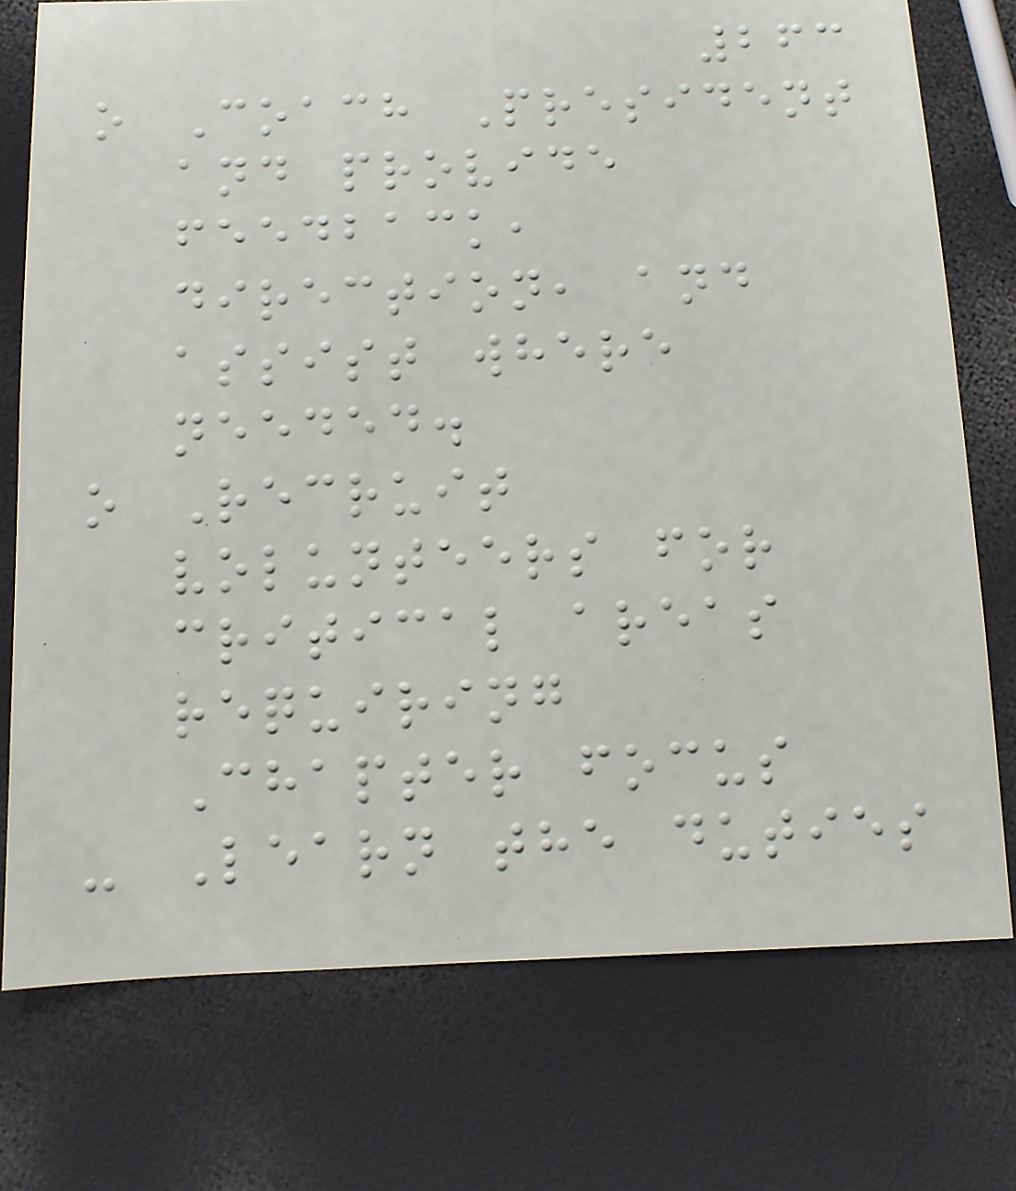263
o Coach President
and provide
feedback,
direction, and
assist where
needed.
o Recruit
volunteers for
critical areas
requiring
Chapter focus
- Learn the duties
